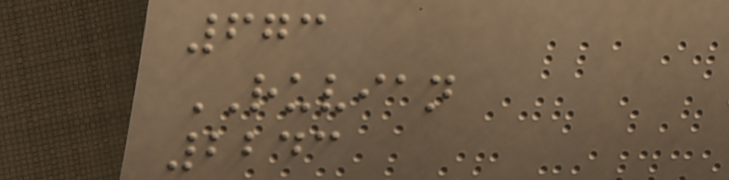673
RUVIAN
2243
